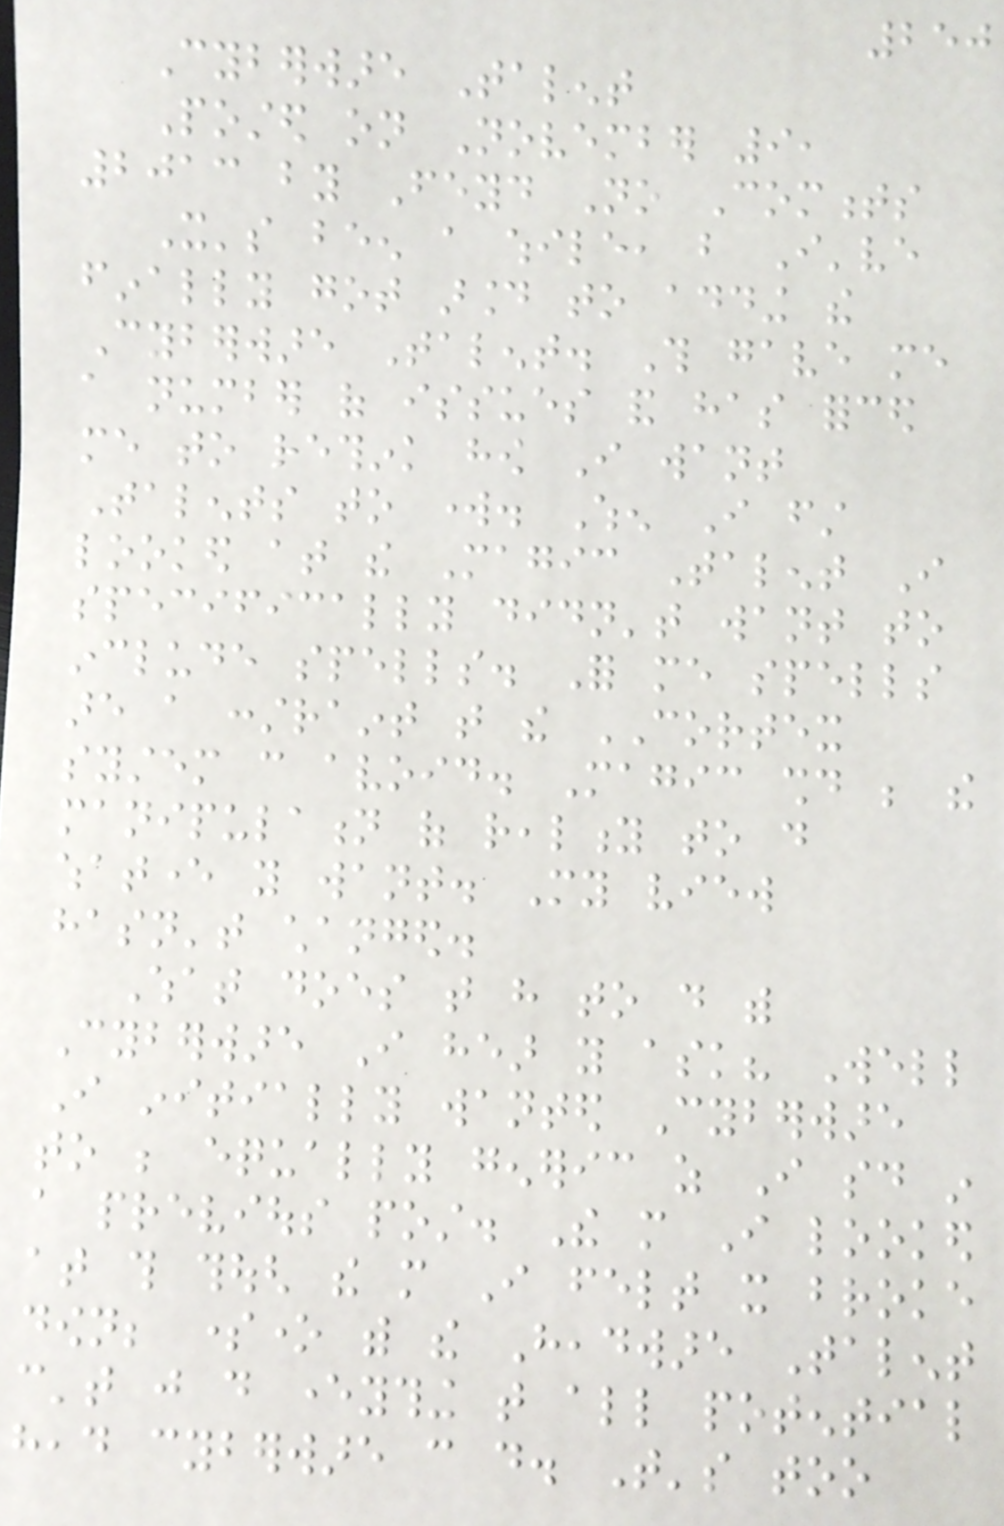250
Cyberware Talent
Posted on November 9,
2013 by Feyd No Comments
It's been a while, but I've
finally got around to adding the
Cyberware Talent. This gave me
a number of issues and has forced
me to rethink how I want
Talents to work. When I first
looked at the Magic Talent I
specifically didn't want to
include spells. For me spells
are a constraint that the CORTEX
system can avoid. Magic should be the
manipulation of reality to do
whatever you want. My view
hasn't changed.
What does that have to do with
Cyberware I hear you ask? Well
I initially wanted Cyberware
to be equally generic as I said in
a previous post. The more I looked
at this though the more I felt it broke
down; someone with the Headware Talent
can't just do everything that all potential
head cyberware can do. That's too
